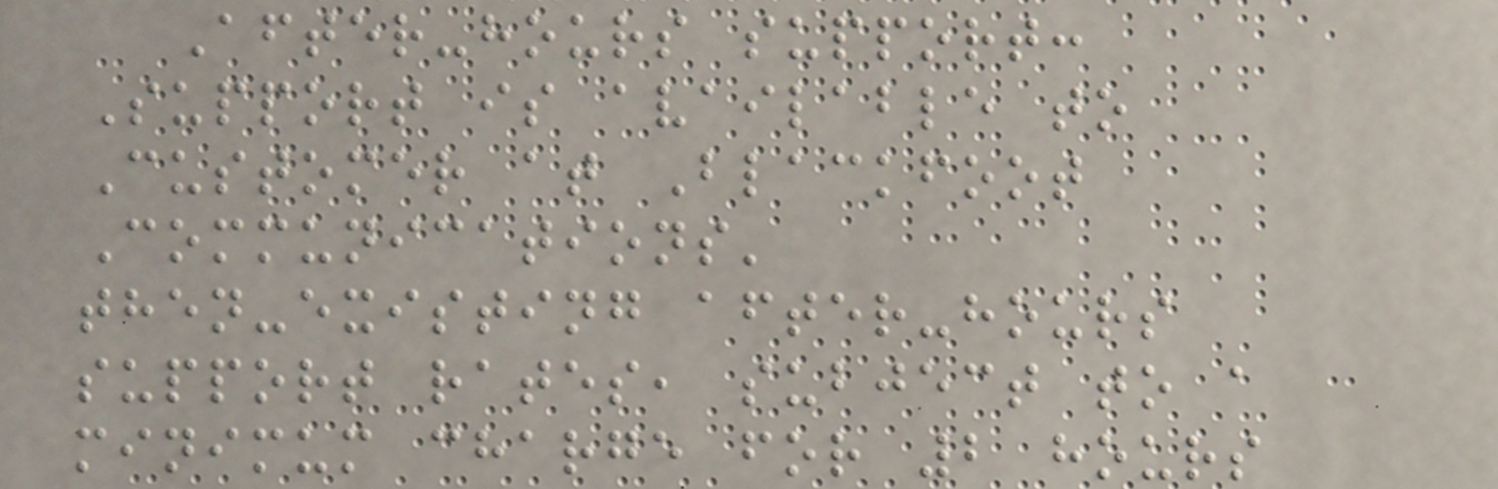After-hours support:
Support is available to
Customer at Blackfoot
Communications'
then-existing after-hours
support rates, subject to a
minimum charge for 2 hours
